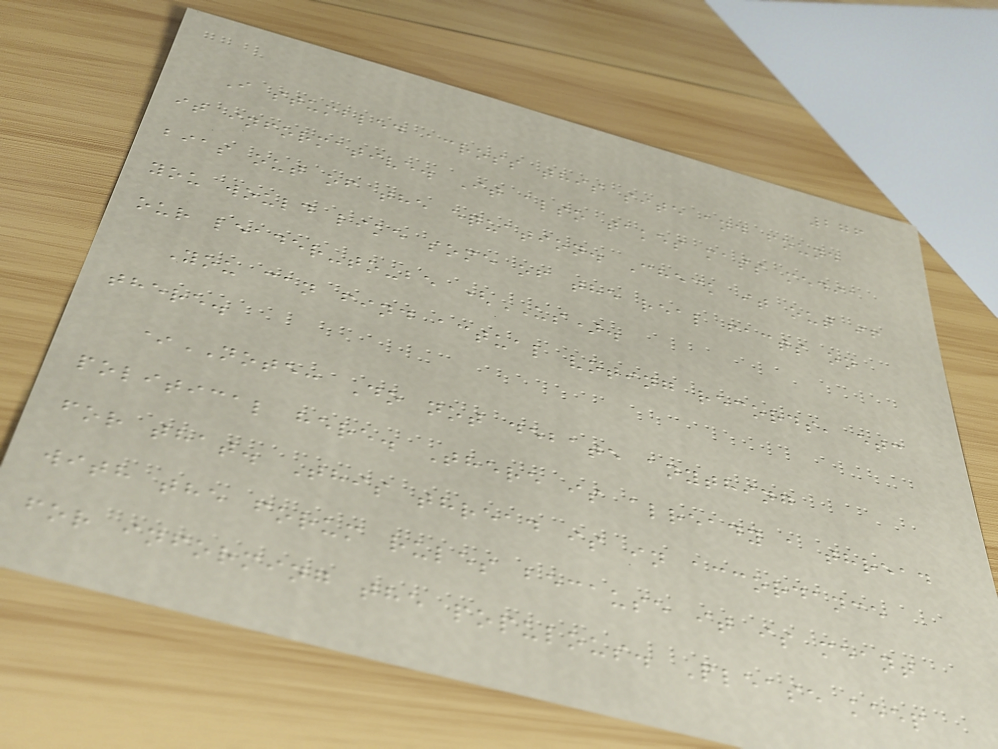276
I stumbled across this site and found
it informative. It also takes mass media
bias out of the equation. Check it out if
you would like some of the real facts on
our leader-to-be (US).
You can find actual voting records, etc
there.
*NOTE: Do not debate anything
political here. There is already a thread
for that. This thread is in accordance
with the forum rules because it is meant
for informing the populous. Please keep
